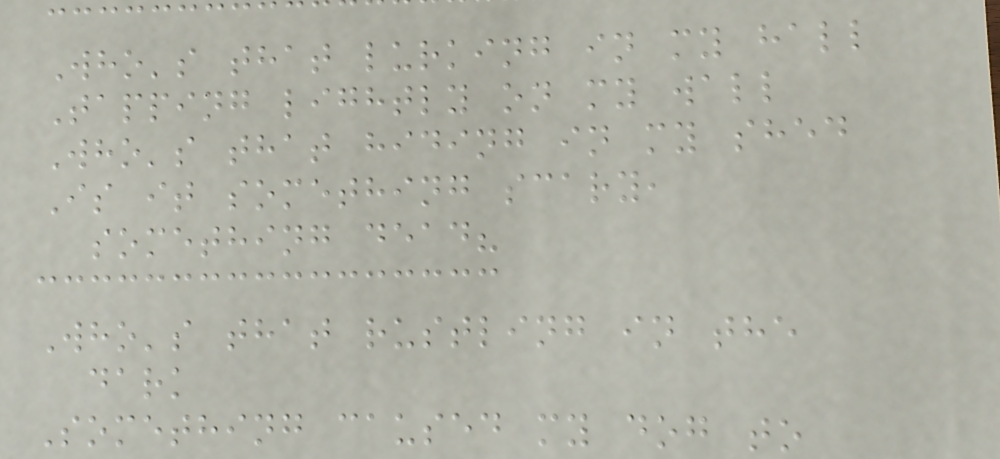Who's that lurking in my hall
Tapping lightly on my wall
Who's that hiding in my shed
Is it something scary,
something dead?
Who's that rustling in the
dark
Something caused my dog to
